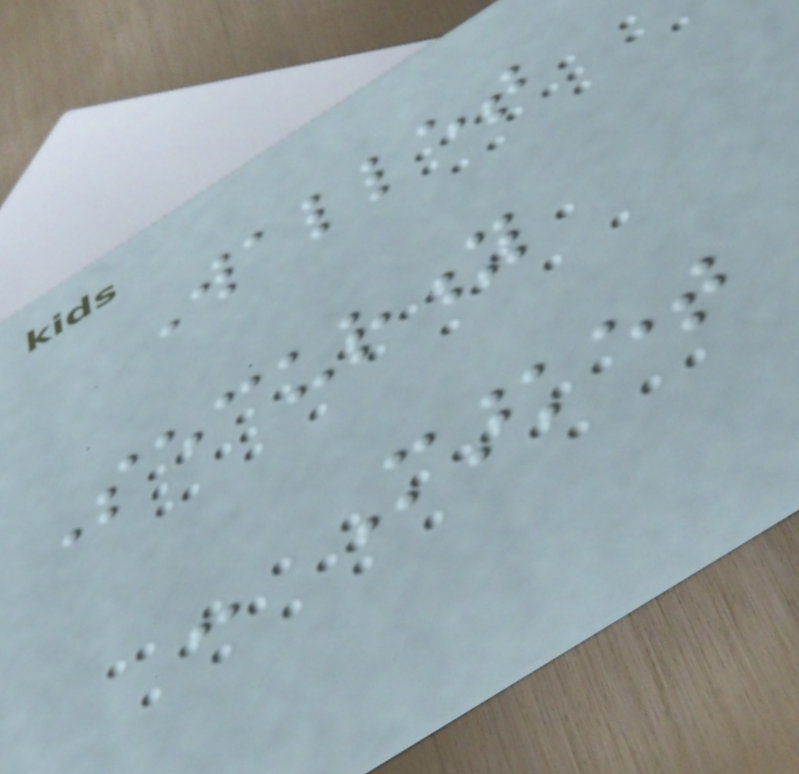Wallet
Security
- Market
